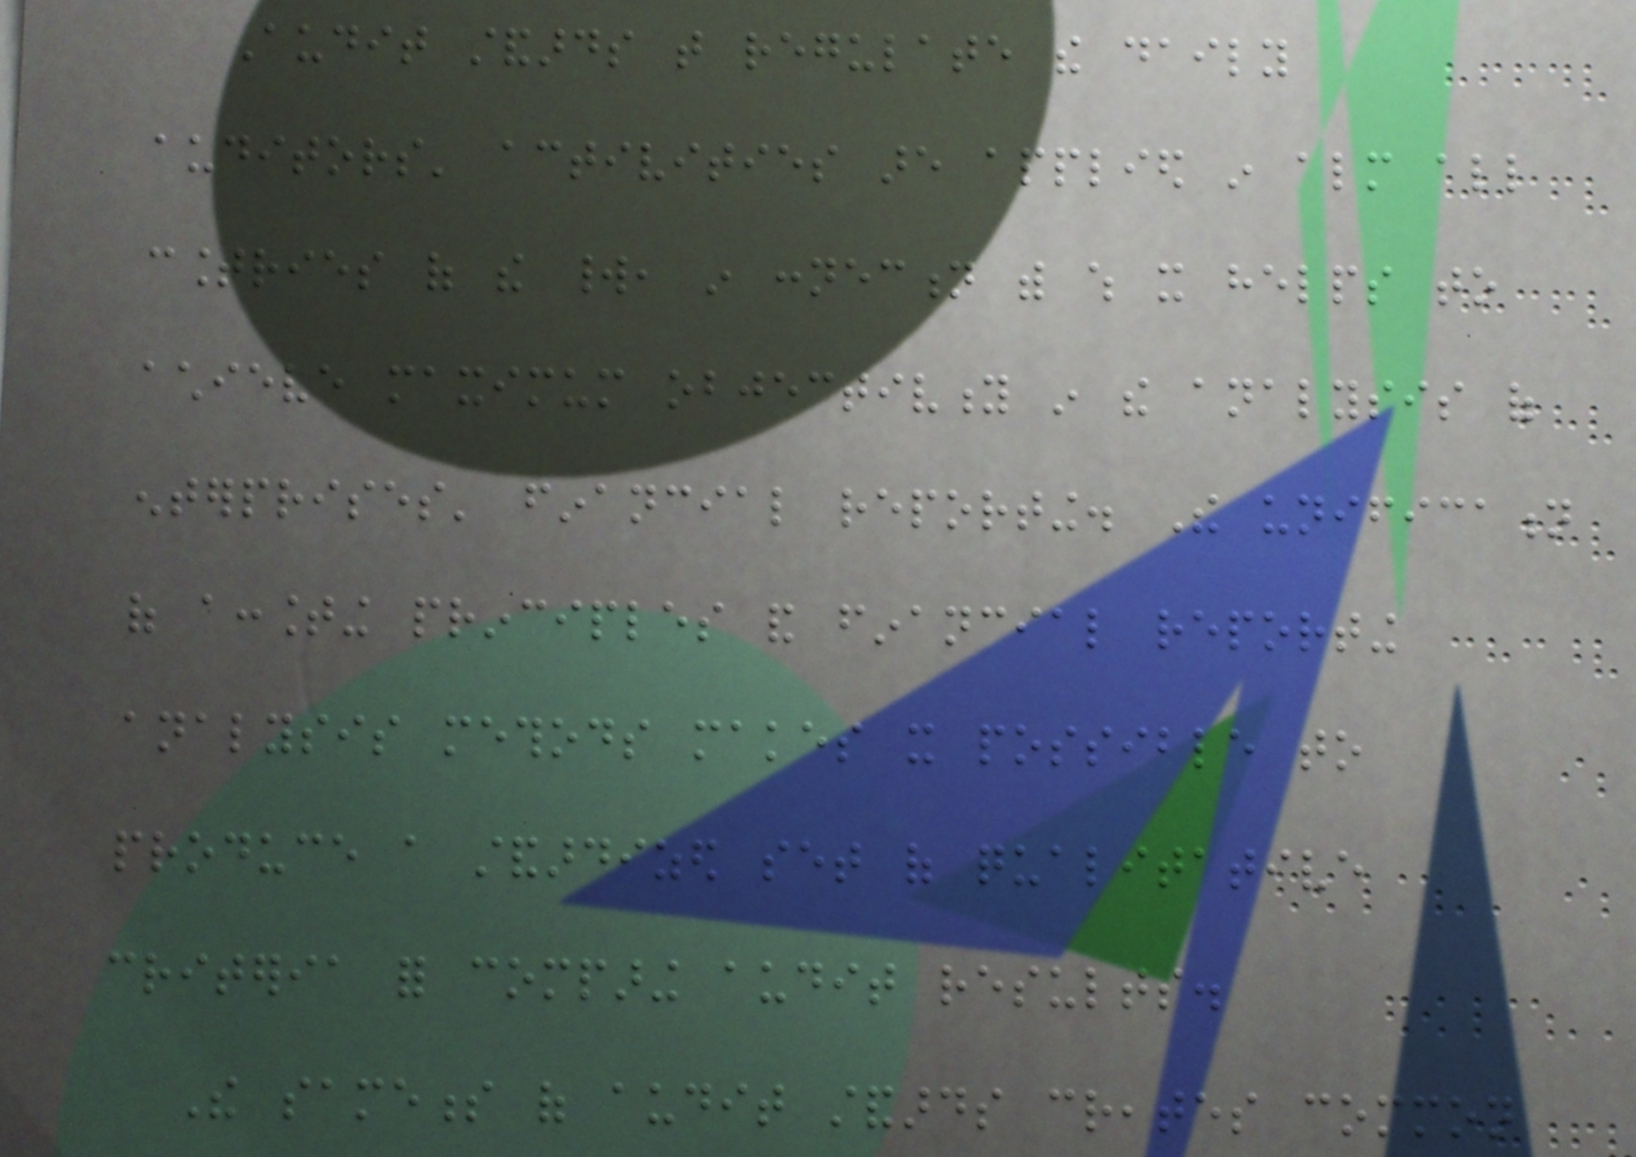Audit standards that regulate the daily
auditors' activities are applied in almost all
countries of the world, in connection with which it helps to
achieve maximum objectivity in the analysis of
enterprises' financial reporting. The unification
of accounting principles and financial reporting
analysis methods makes it possible to
produce a standardized set of qualitative
criteria for comparing audit results.
The sameness of audit standards creates common
